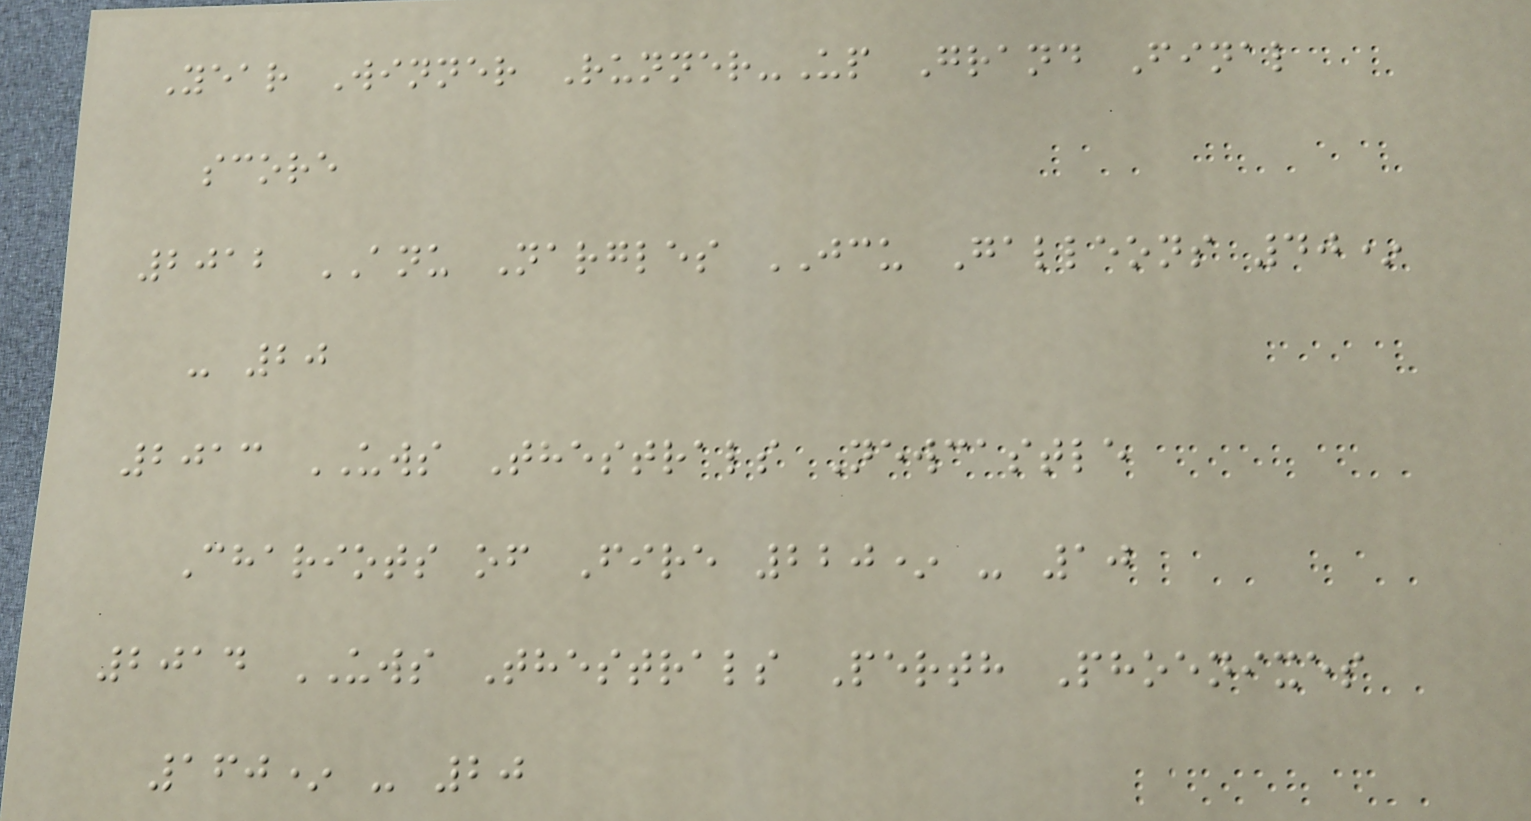Year Winner Runner-Up Grand Final
score
2012 ANU Nargles JCU Galleons 40*
- 20
2013 UWS Thestrals Newcastle
Chariots of Fire 220* - 10
2014 UWS Thestrals Perth Phoenixes
160* - 20
